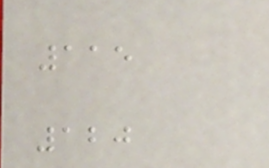115
120
